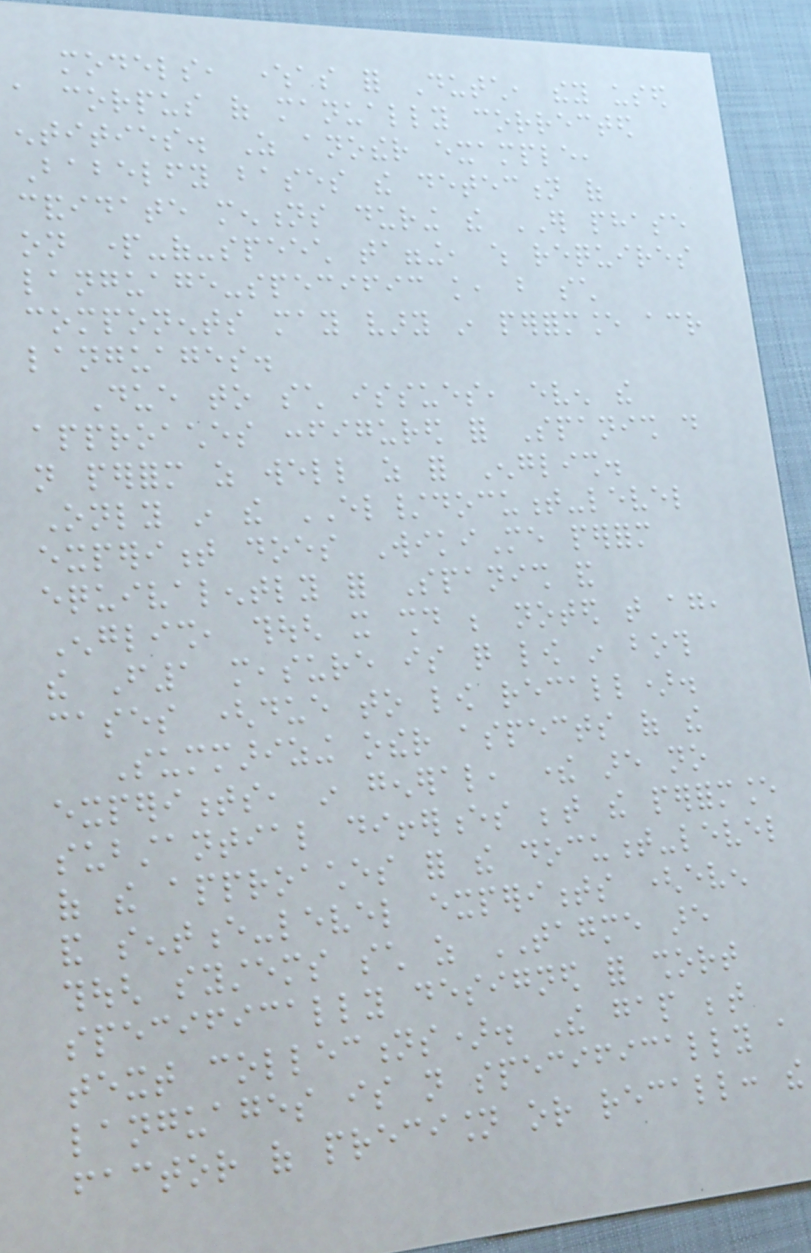models, whereas for Dutch, they used
a corpus of manually corrected
entities. As another example,
Babelfy bases the detection of
candidate mentions during the ER phase
on part-of-speech tagging, which requires
language-specific knowledge, but such
components may vary in performance across
languages.
Due to such issues, even the
approaches configured for Spanish do
not perform as well as for English.
Only in the EL/document-level
experiment does WikiMe perform
equivalently for Spanish and
English, though it should be noted that again,
the F1 measure is quite low in both
cases (due to low recall).
Summarizing other aspects of the
experiments, in general, there are no
substantial differences between the performance
of the approaches for the document-level
and sentence-level experiments (even
though systems such as TAGME are
specifically designed for short
text collections). The gap between
languages is not specifically a
factor of precision or recall: the
